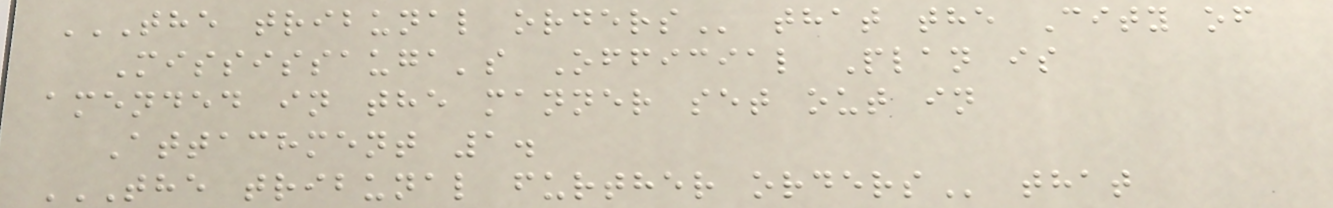THE TRIBUNAL ORDERS that the City of
Mississauga's Official Plan is
amended in the manner set out in
Attachment 1.
THE TRIBUNAL FURTHER ORDERS that
